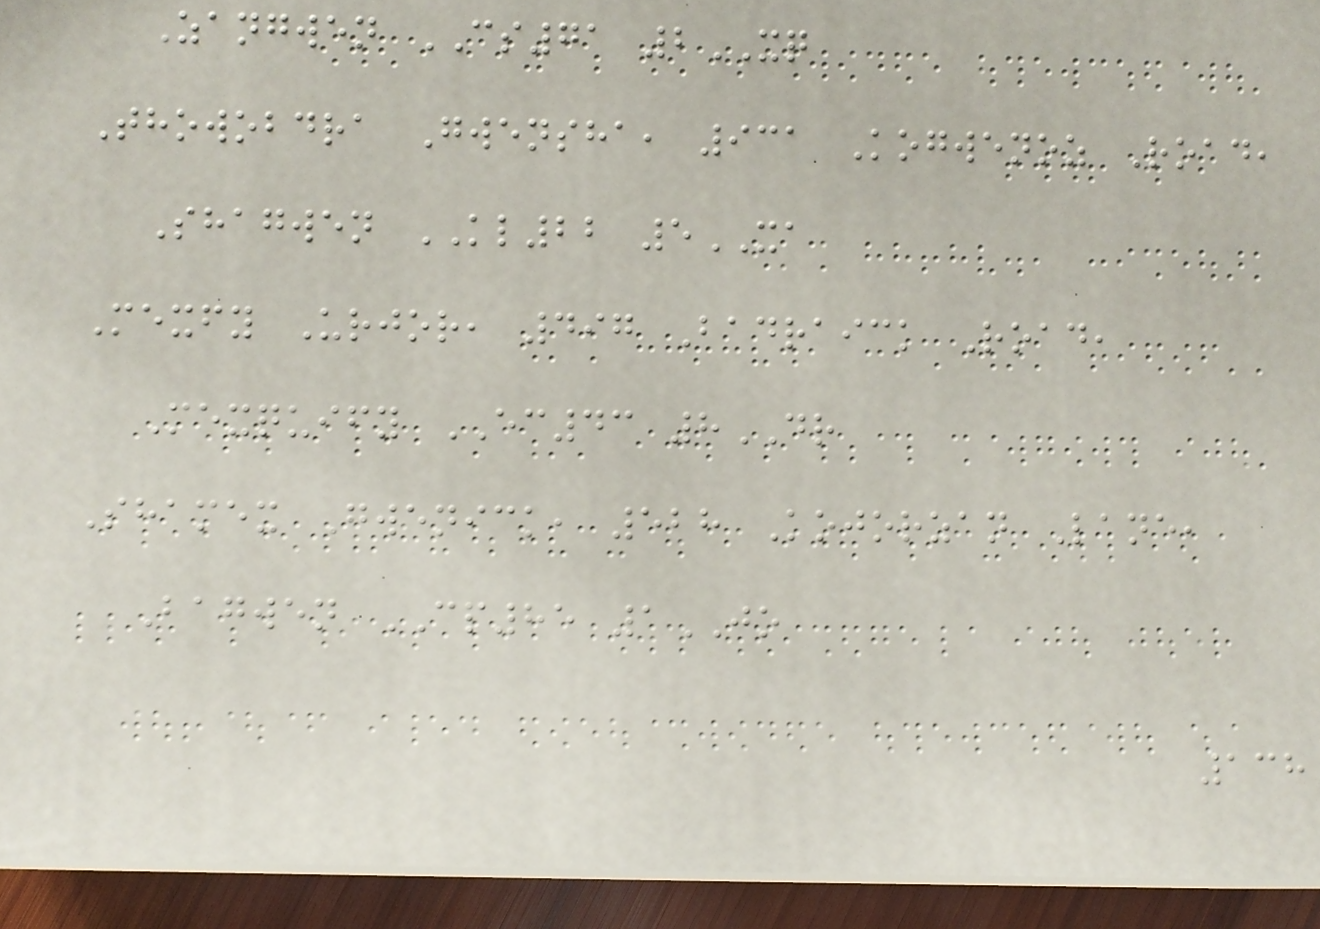Zangwen CS71 2XQ
Thowobdra Gwensha, 931 Kogwenoz Road,
Shagwen KL22 5XA
Mexfy Urjor, 497 Badraick Road,
Mexquify EC43 8DR
Shamex Gwenick, 528 Kojorzan Lane,
Bagwen CP85 1JO
138
